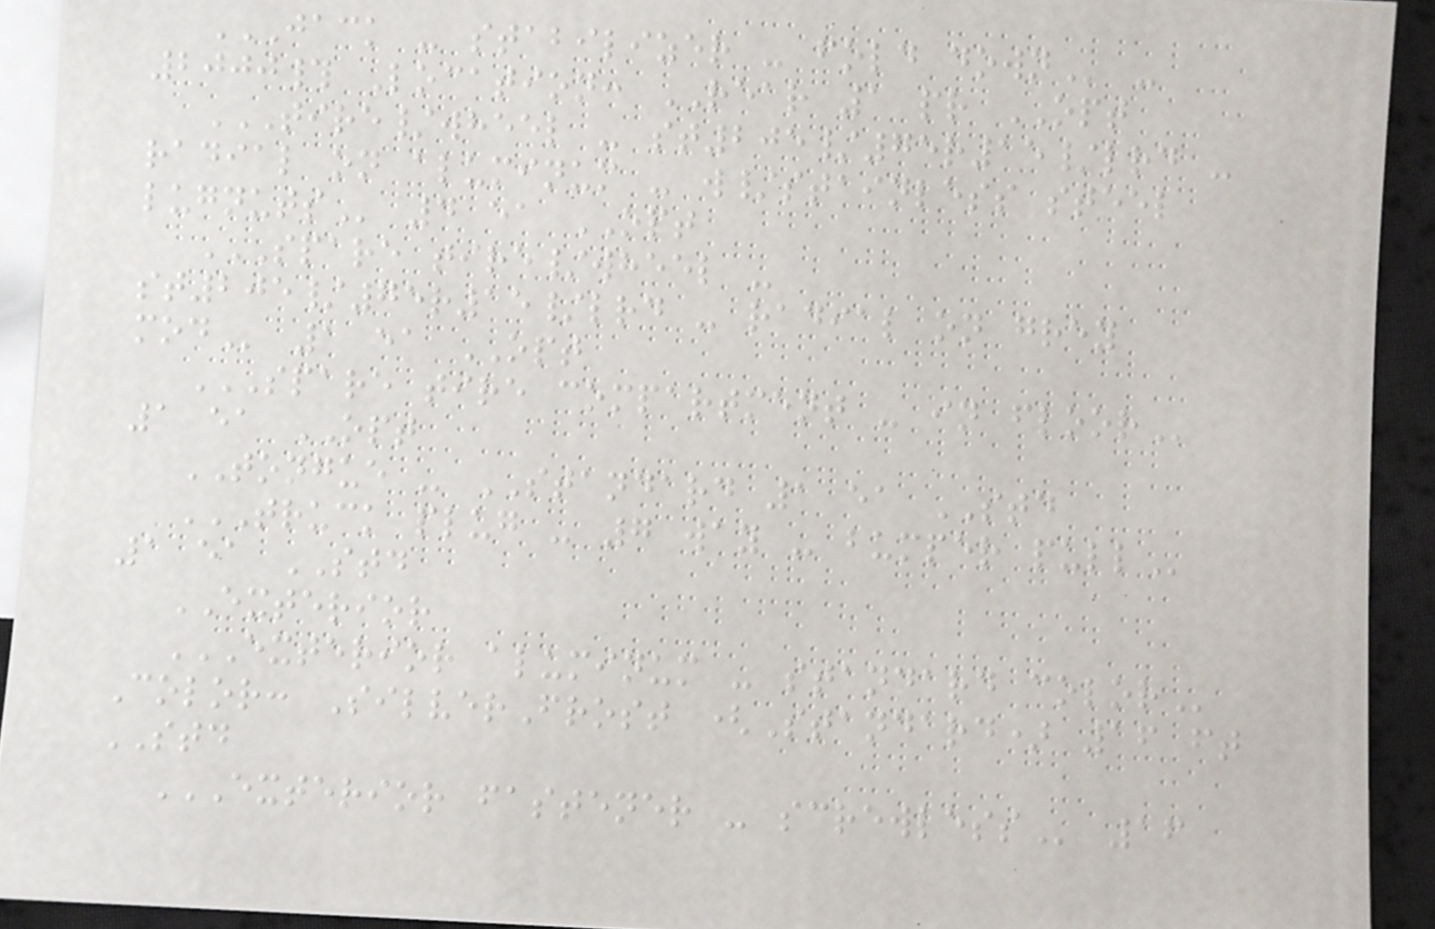JACK - STABILIZER - FOLD DOWN -
2000# Location: REAR 1 pr OPT
TIRE/WHEEL - ST205/75R15/LRD -
RADIAL ON ALUMINUM - W/STAINLESS STEEL
LUGNUTS 4 ea OPT
SPARE TIRE/WHEEL -
ST205/75R15/LRD - RADIAL ON GREY
MOD 1 ea OPT
SPARE TIRE COMPARTMENT - IN FLOOR
1 ea OPT
TONGUE - STANDARD 1 ea STD
TRUCK PLUG - 7 WAY - BUMPER PULL
1 ea STD
EXTERIOR
EXTERIOR ALUMINUM - STANDARD COLOR
Color: SilverFrost (Standard) 16 ft
STD
EXTERIOR FASTENER - SCREWLESS 16
